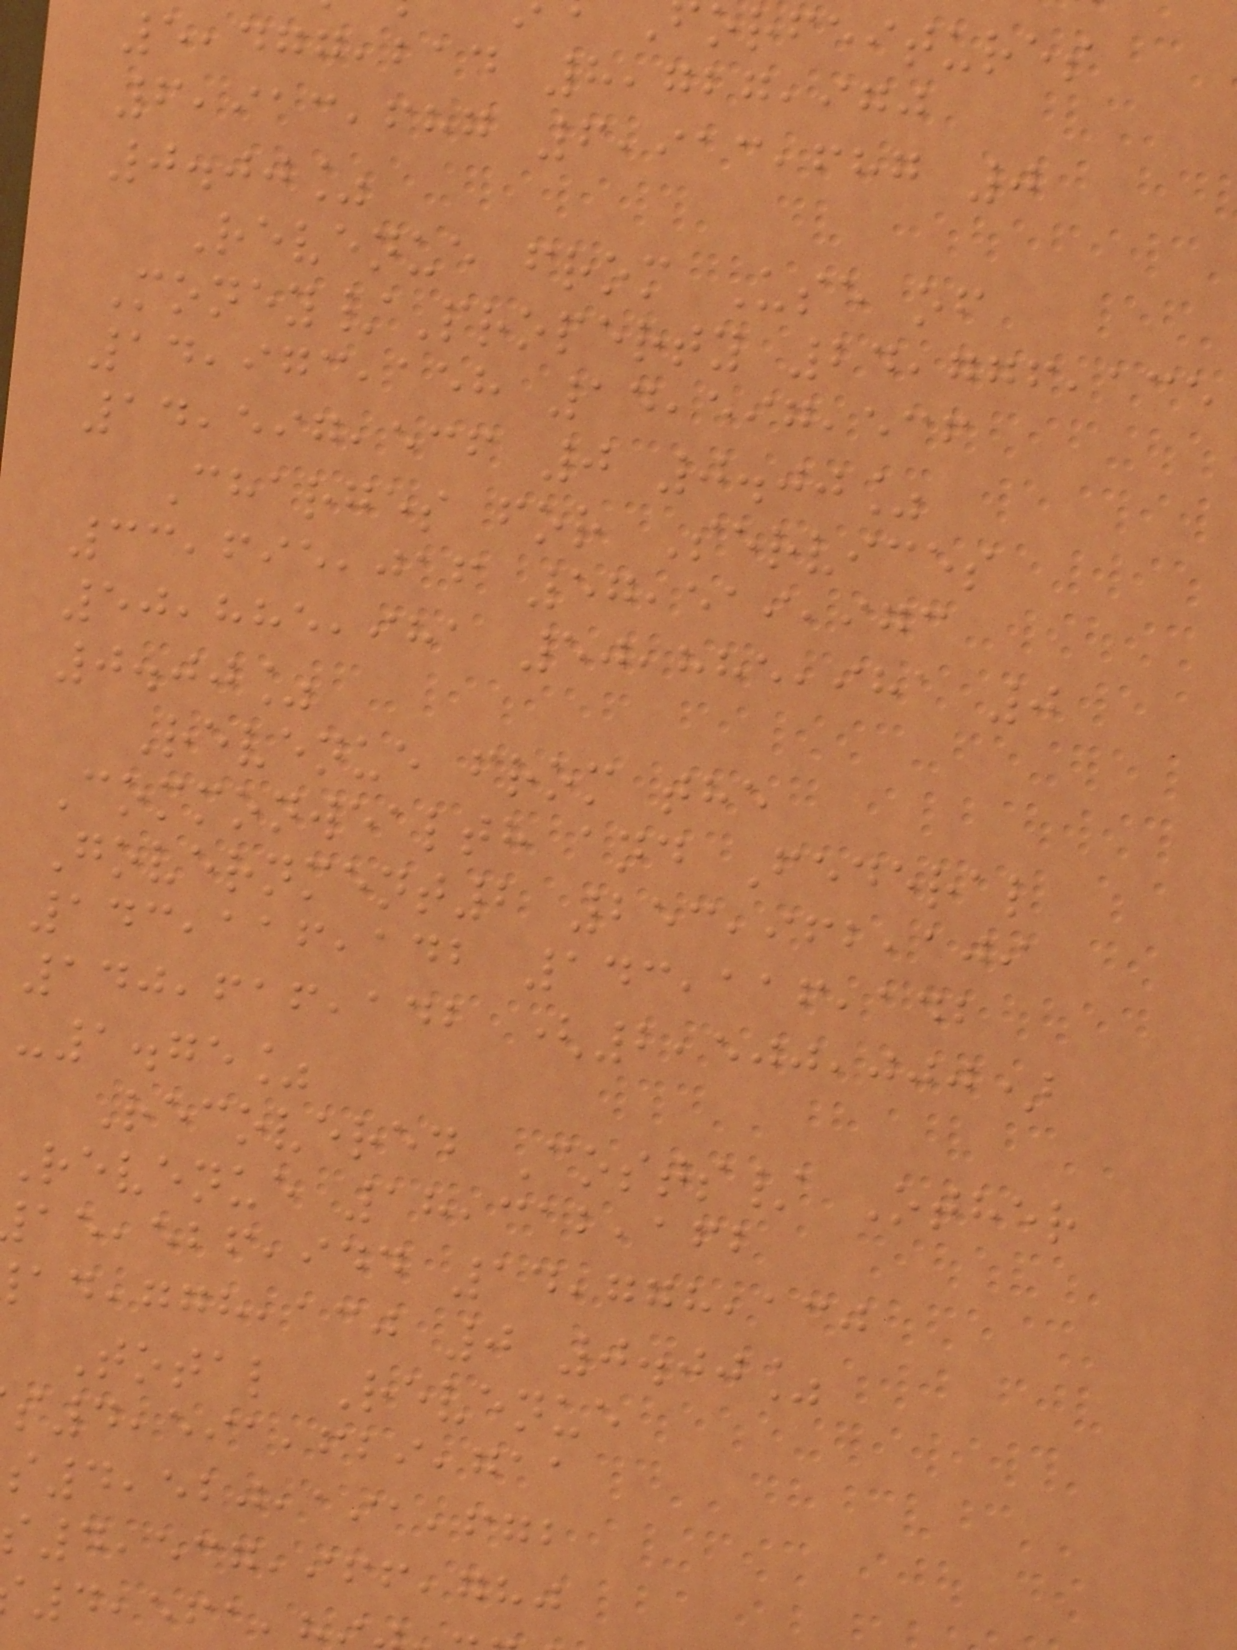orfeitures
5,477,214 8,727,970
6,913,687 6,913,687 0
0.00%
Revenue from Use of
Money/Property 24,776,135
14,973,158 14,597,536
14,597,536 0 0.00%
Charges for Services
33,695,016 57,519,973
50,885,981 50,885,981 0
0.00%
Revenue from the
Commonwealth and Federal
Government2 253,962,109
143,116,142 143,116,142
140,616,142 (2,500,000)
-1.75%
Recovered Costs/ Other
Revenue 18,312,162
,idd 14,778,130
,acj 0 0.00%
Total Revenue
4,591,629,711
4,520,191,672
4,537,966,780
